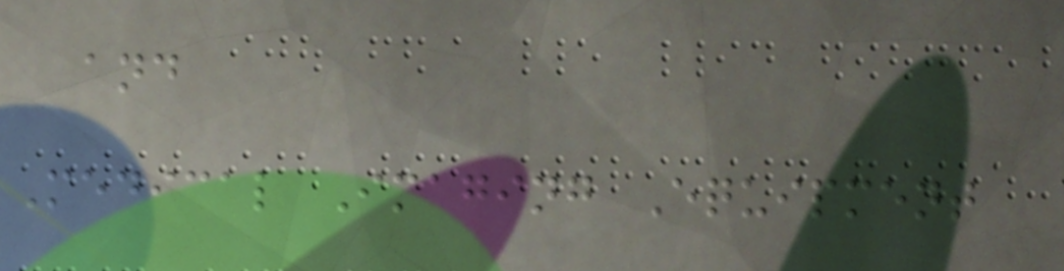and
Medical Imaging Equipment
